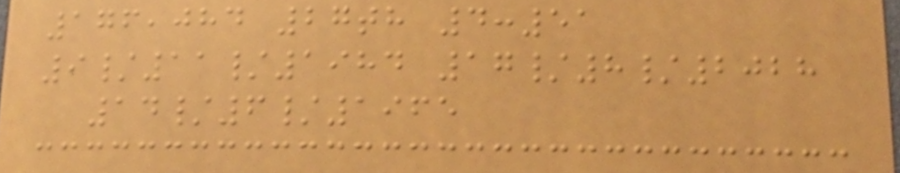176,084 27th 4:51
9/11/1984 17/8/2028
14/6/1965
